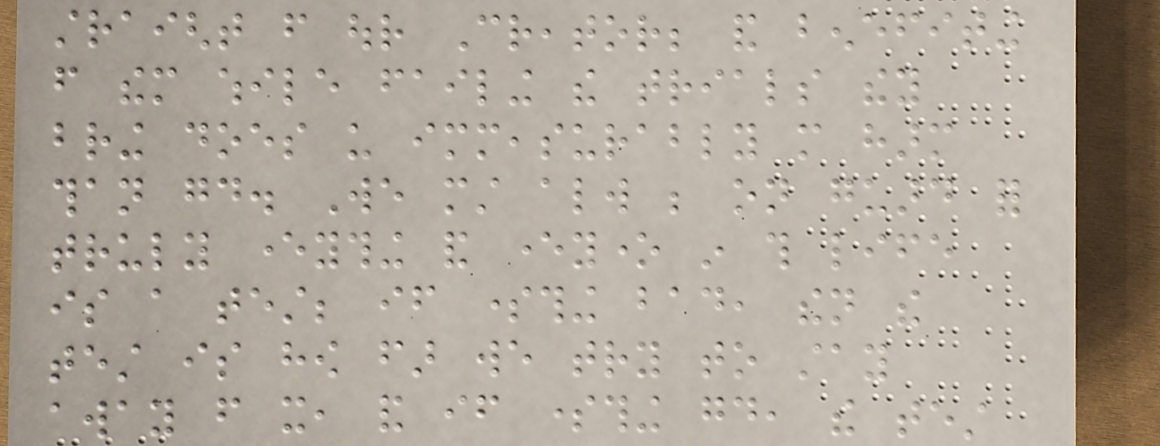straight from our Creator; and benefiting
from them while failing the trials they
bring does us immeasurably more harm
than good. We must always be on guard for
truly everything and everyone in this life
is a test; if something bad, then the
test is how far we try to stay
away from it, and if something good, the test
